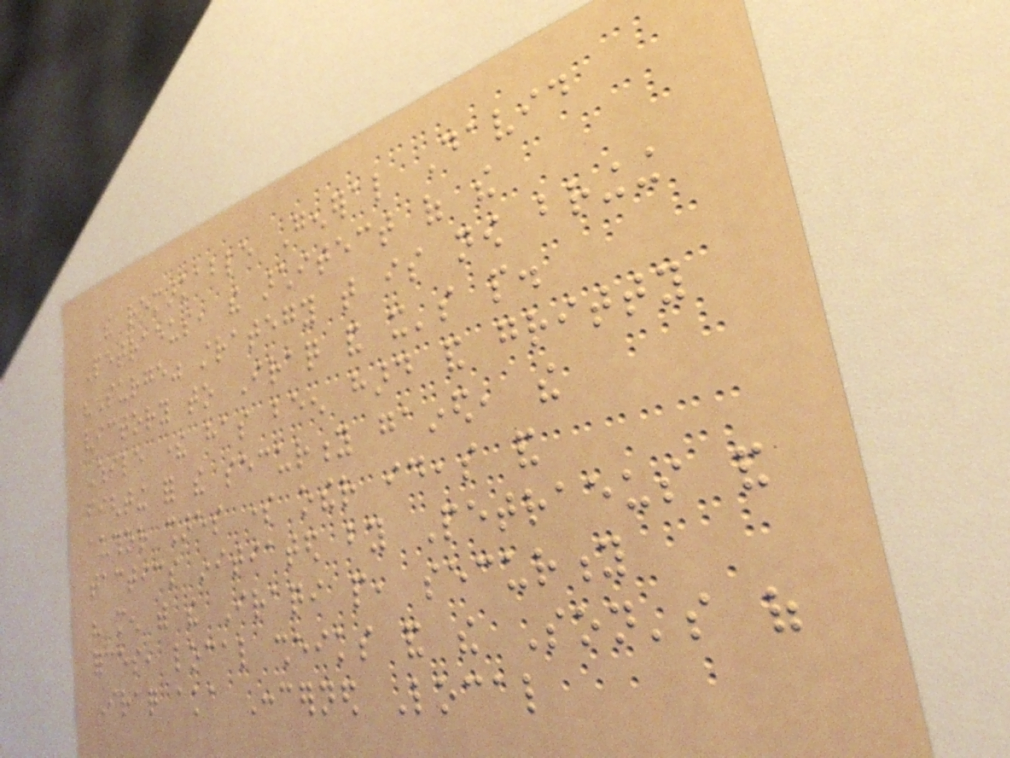the remarkable General David
Petraeus, the architect of the
"Surge" strategy that is now bringing
victory to Iraq and it's people.
While there has been hard and gritty
fighting for the security gained, the
author shares some other ideas and
tactics initiated by Petraeus and
his men with the Iraqi people, security
forces, local sheiks and the Son's of
Iraq aka Concerned Local
